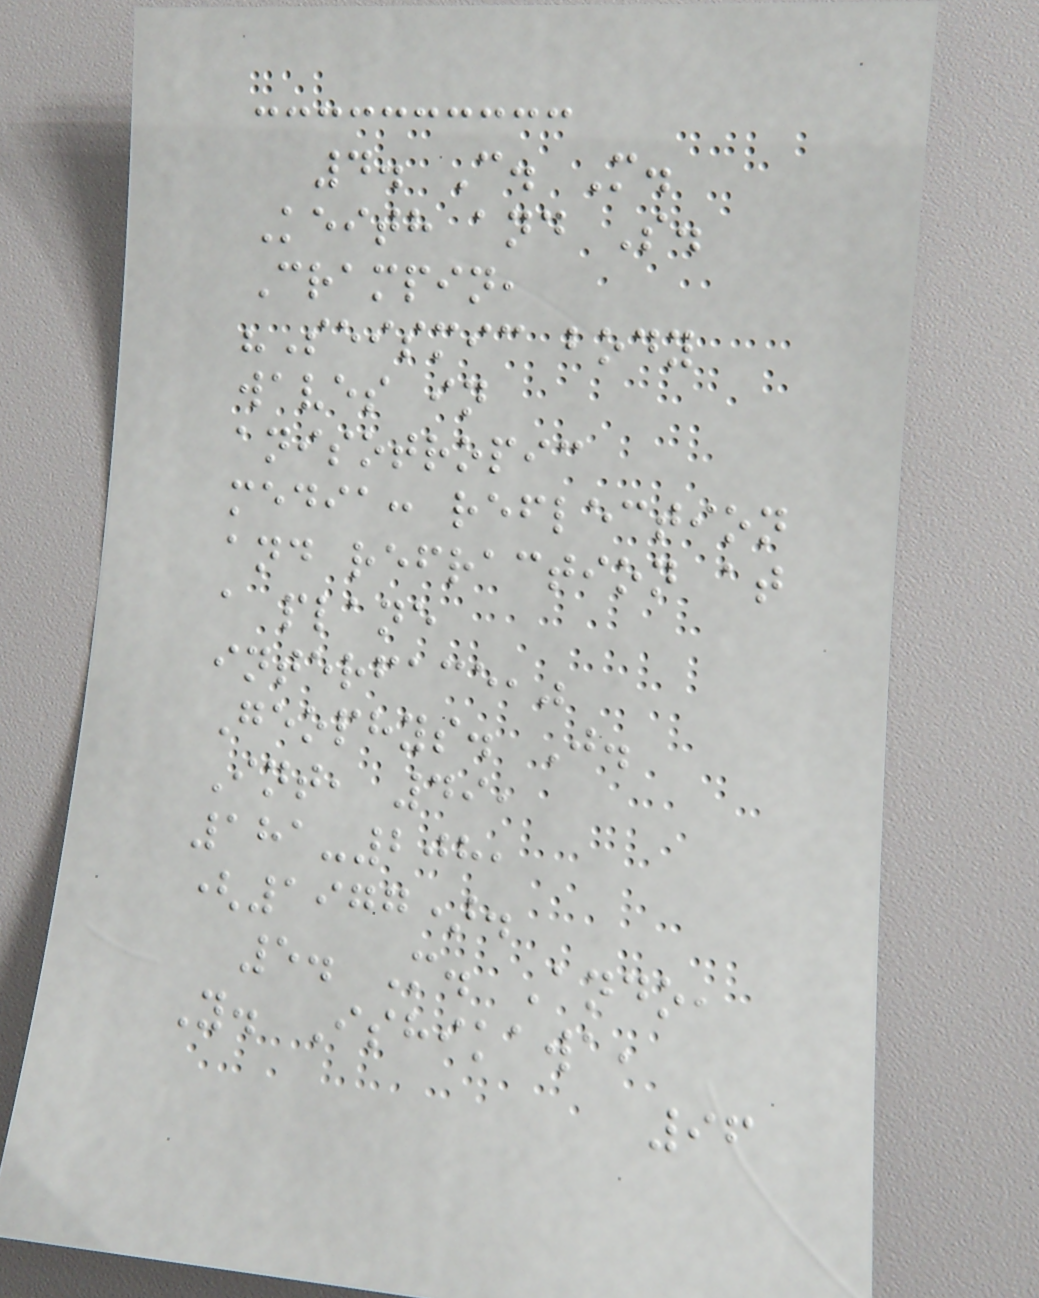4. C. M.
Keith and S.
Crampin,
"Seismic body
waves in
anisotropic
media: reflection
and refraction at
a plane
interface,"
Geophys. J.
Int, 49,
181-208,
(1977).
5. M. Ando,
Y. Ishikawa,
96
